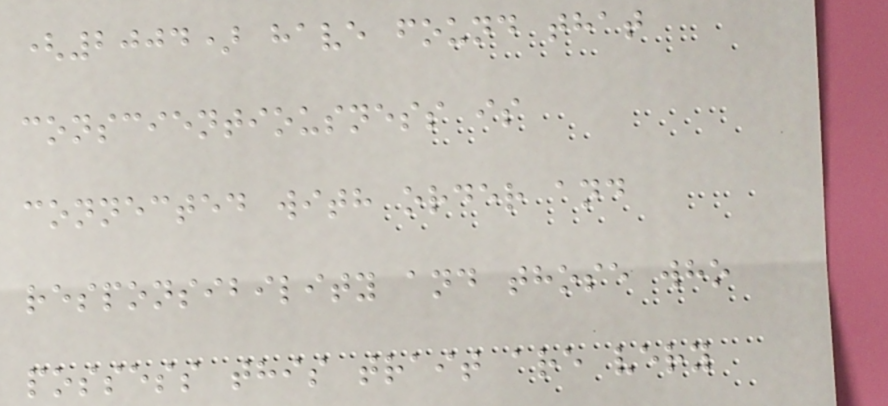(2004) have found that
conscientiousness is
connected with order and
responsibility and those who
possess this trait are very
